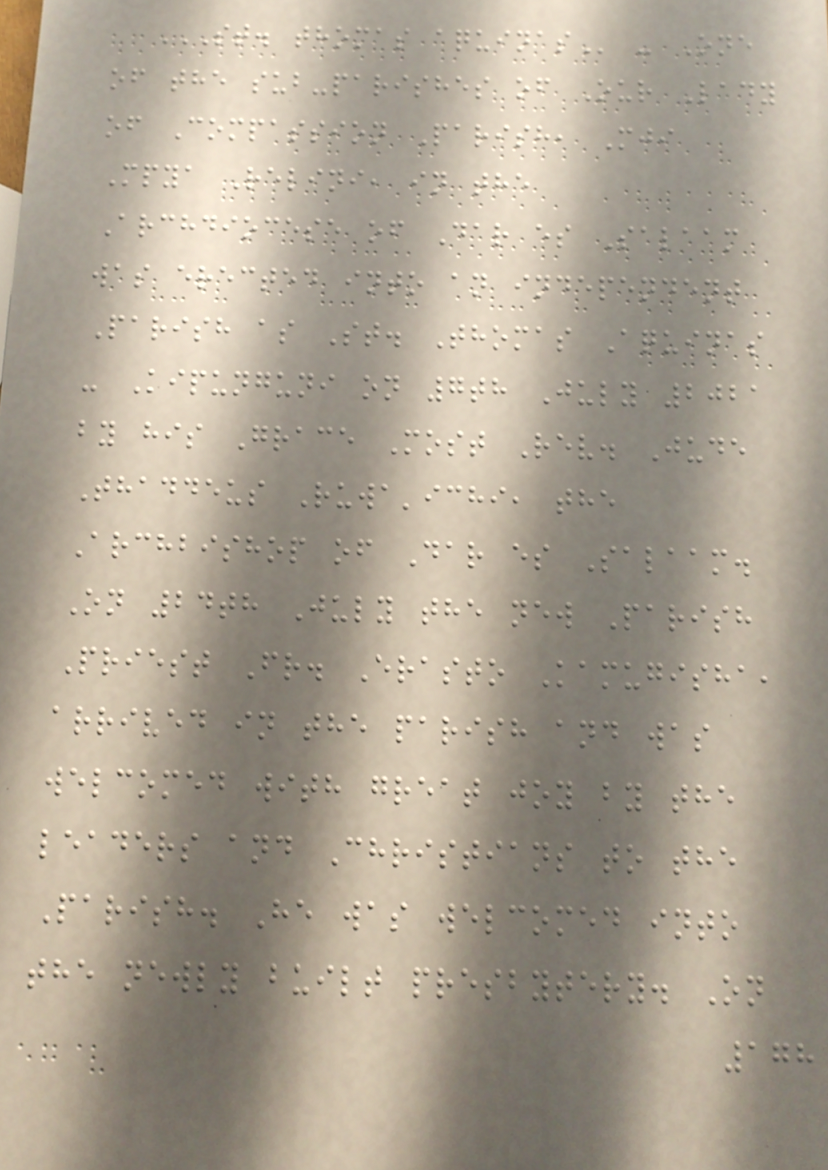ST. THOMAS AQUINAS - One
of the sub-parishes of Our Lady
of Compassion Parish, Mji
Mpya Relini, in the
Archdiocese of Dar es Salaam
was erected into an independent
Parish as St. Thomas Aquinas
- Kipunguni on 7th July 2021
by his Grace Most Rev. Jude
Thaddeus Ruwa'ichi, the
Archbishop of Dar es Salaam.
On 24th July the new Parish
Priest Fr. Erasto Kamugisha,
arrived in the parish and was
welcomed with great joy by the
leaders and Christians to the
Parish. He was welcomed into
the newly built presbytery. On
178
